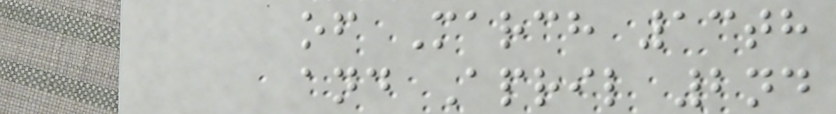of March 13th
and April 2nd
